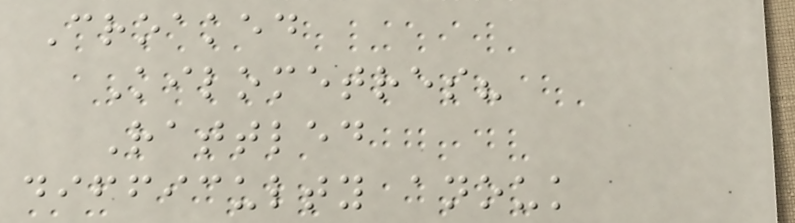Croaked
Kilometres?
Rattled
difficulty anouk
